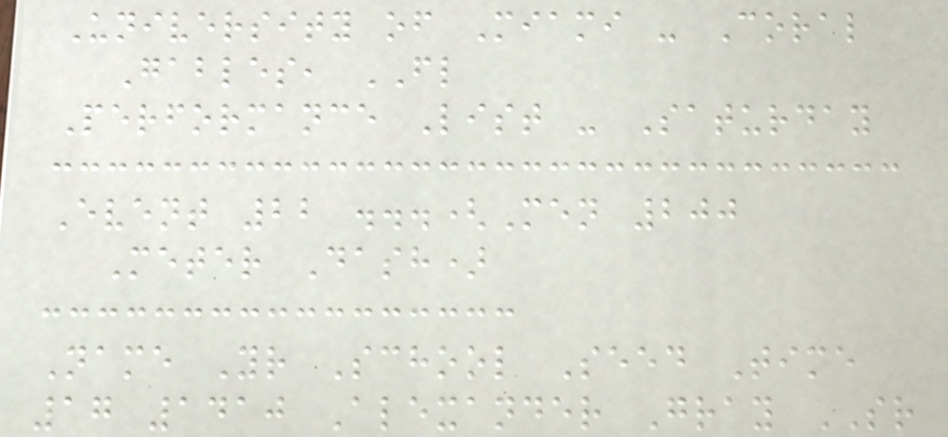University of Miami - Coral
Gables, FL
Performance List - Saturday
Event 22 ...(Men 200
Meter Dash)
Name Yr School Seed Time
17 1410 Alexander Gray SR
